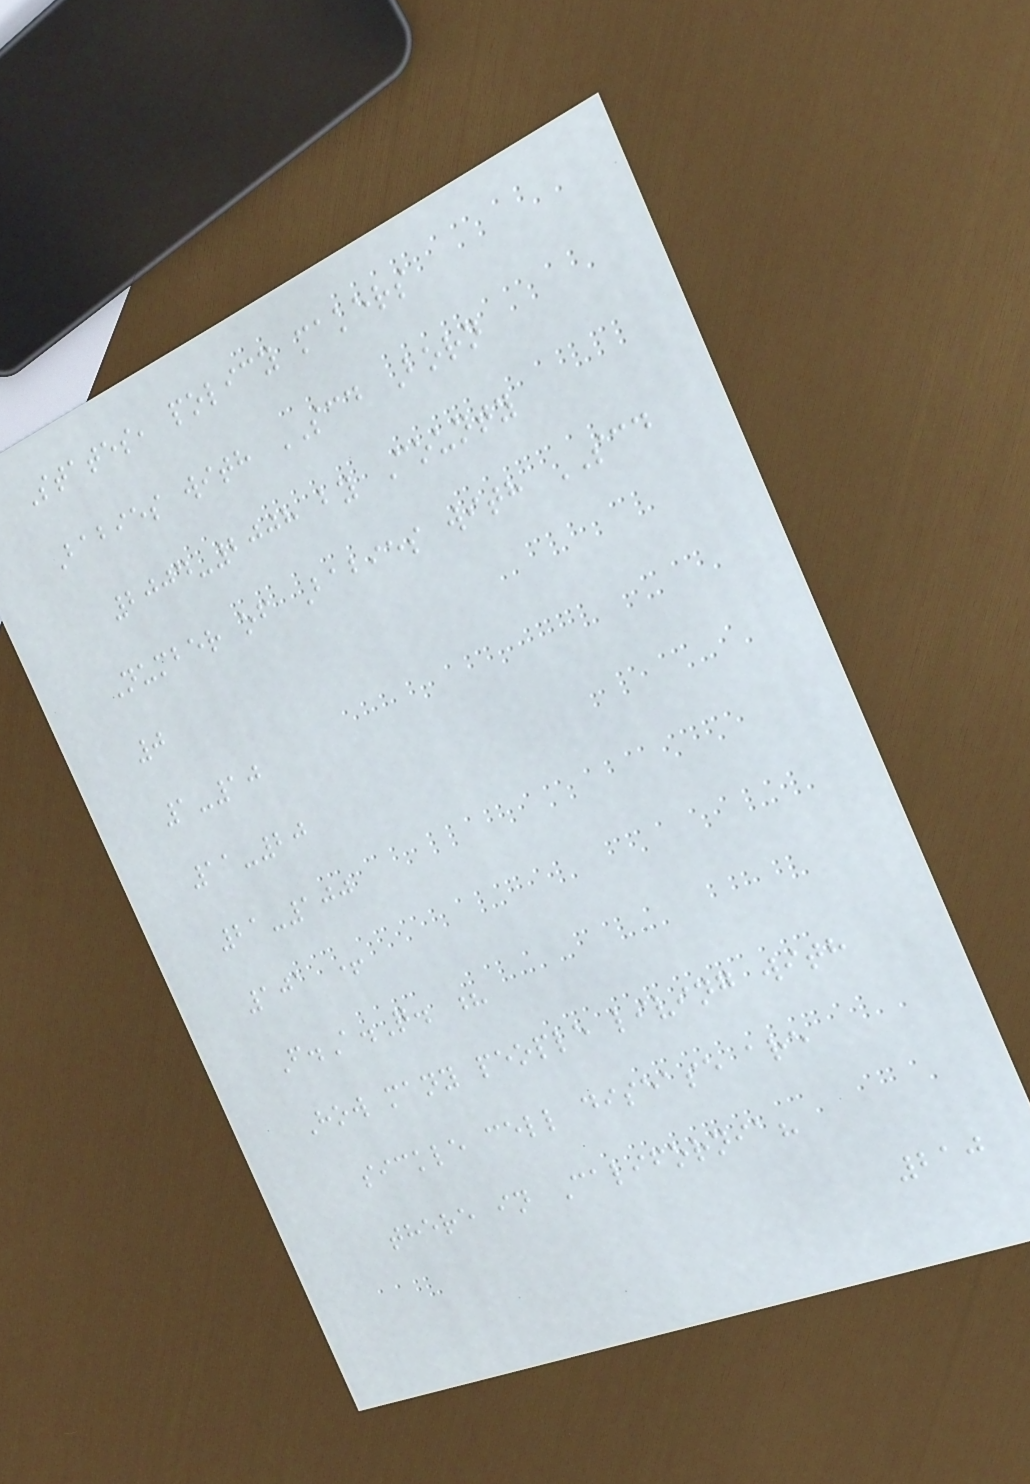States, policy makers
Babies with SCD Born
2004-2008 by County
Number of Babies with SCD
0
1-10
11-20
21-100
101 +
F.A.Q. ?
How many people living with
sickle cell disease are
there in California?
210
